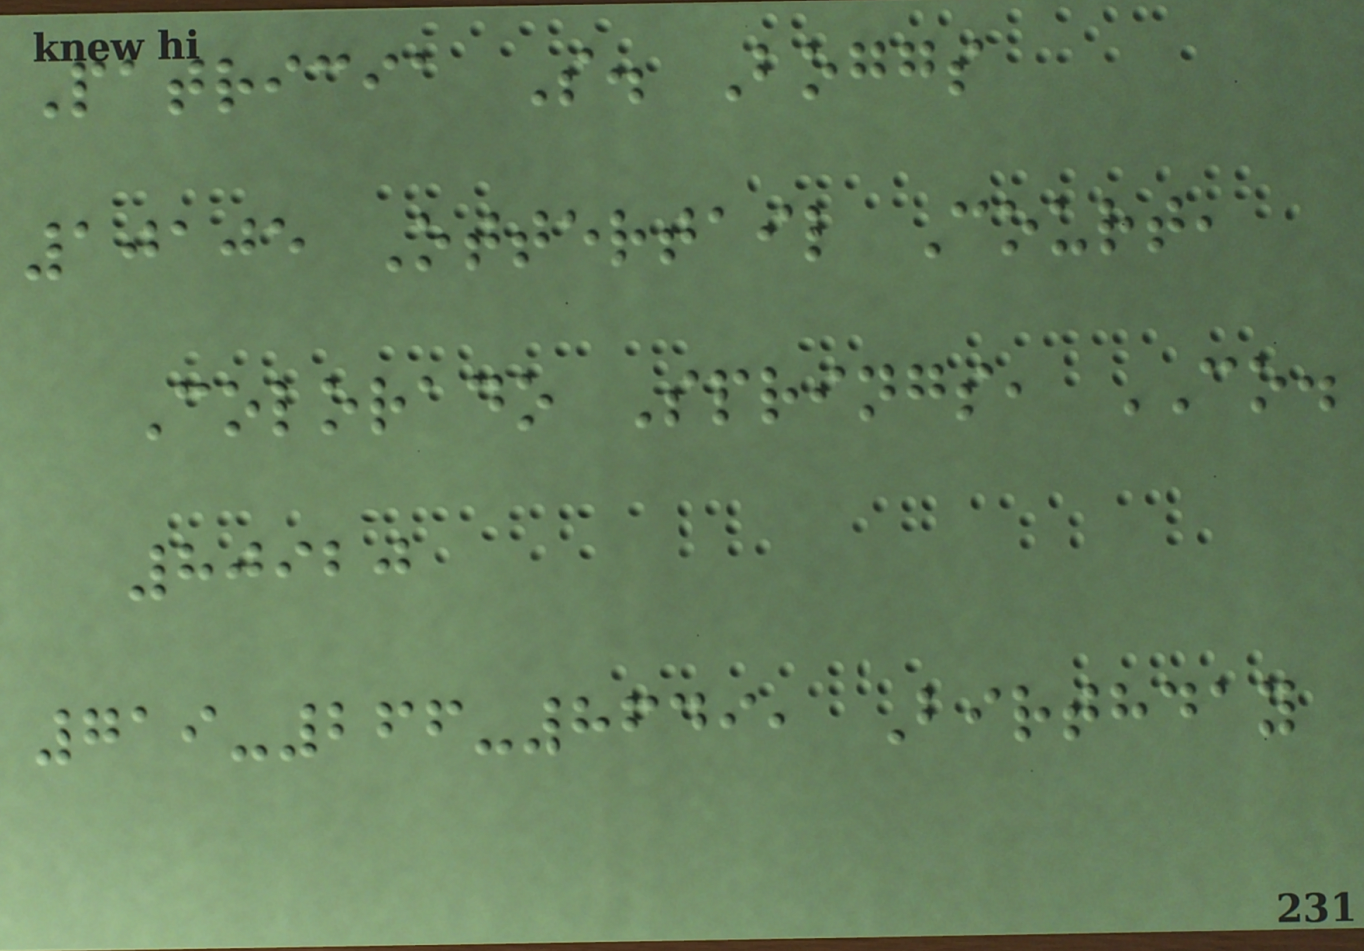Patricia S. Boggs
10105 Ottertail Court,
Colorado Springs, CO.
80920
719-266-8649, Birthday
